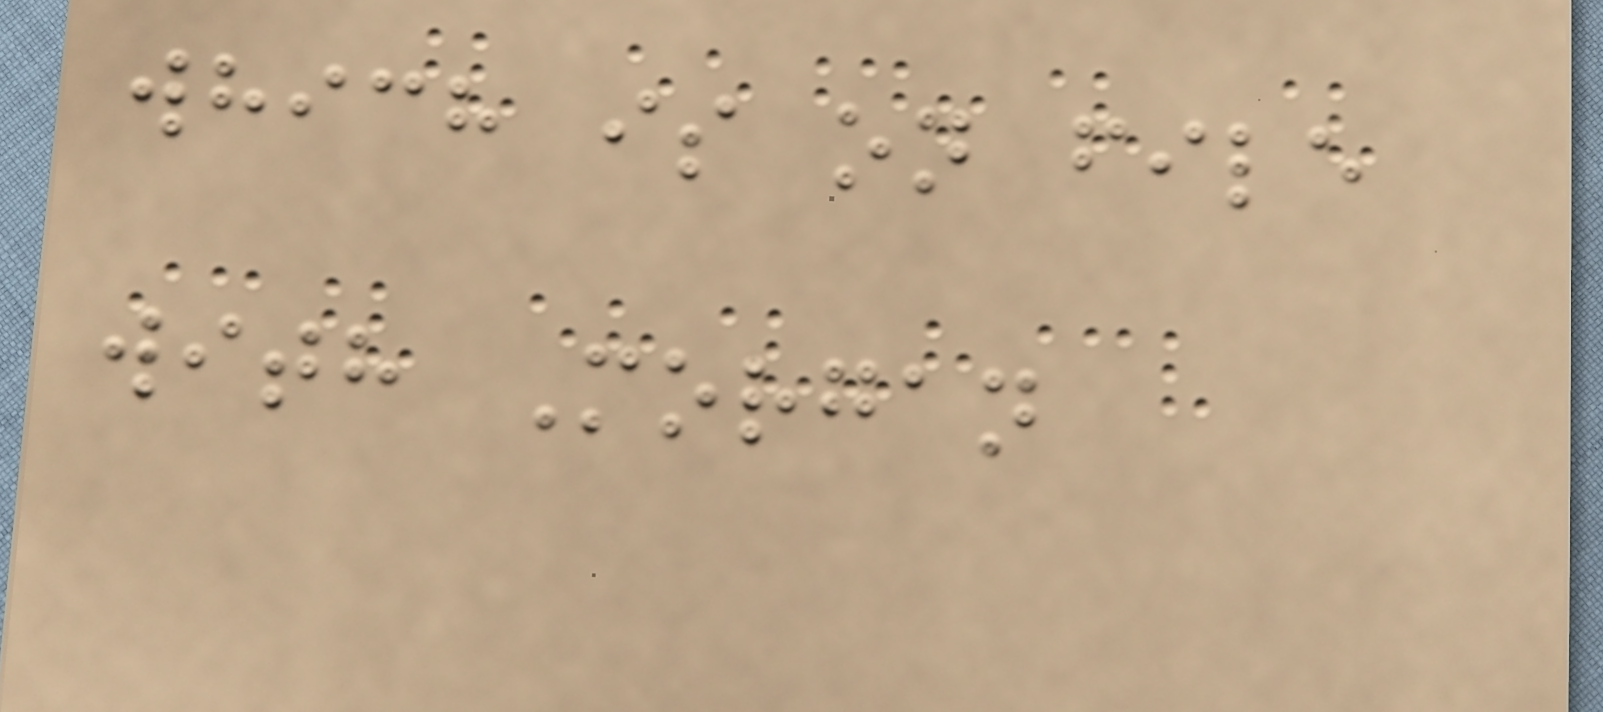which is on file
with Morgan
